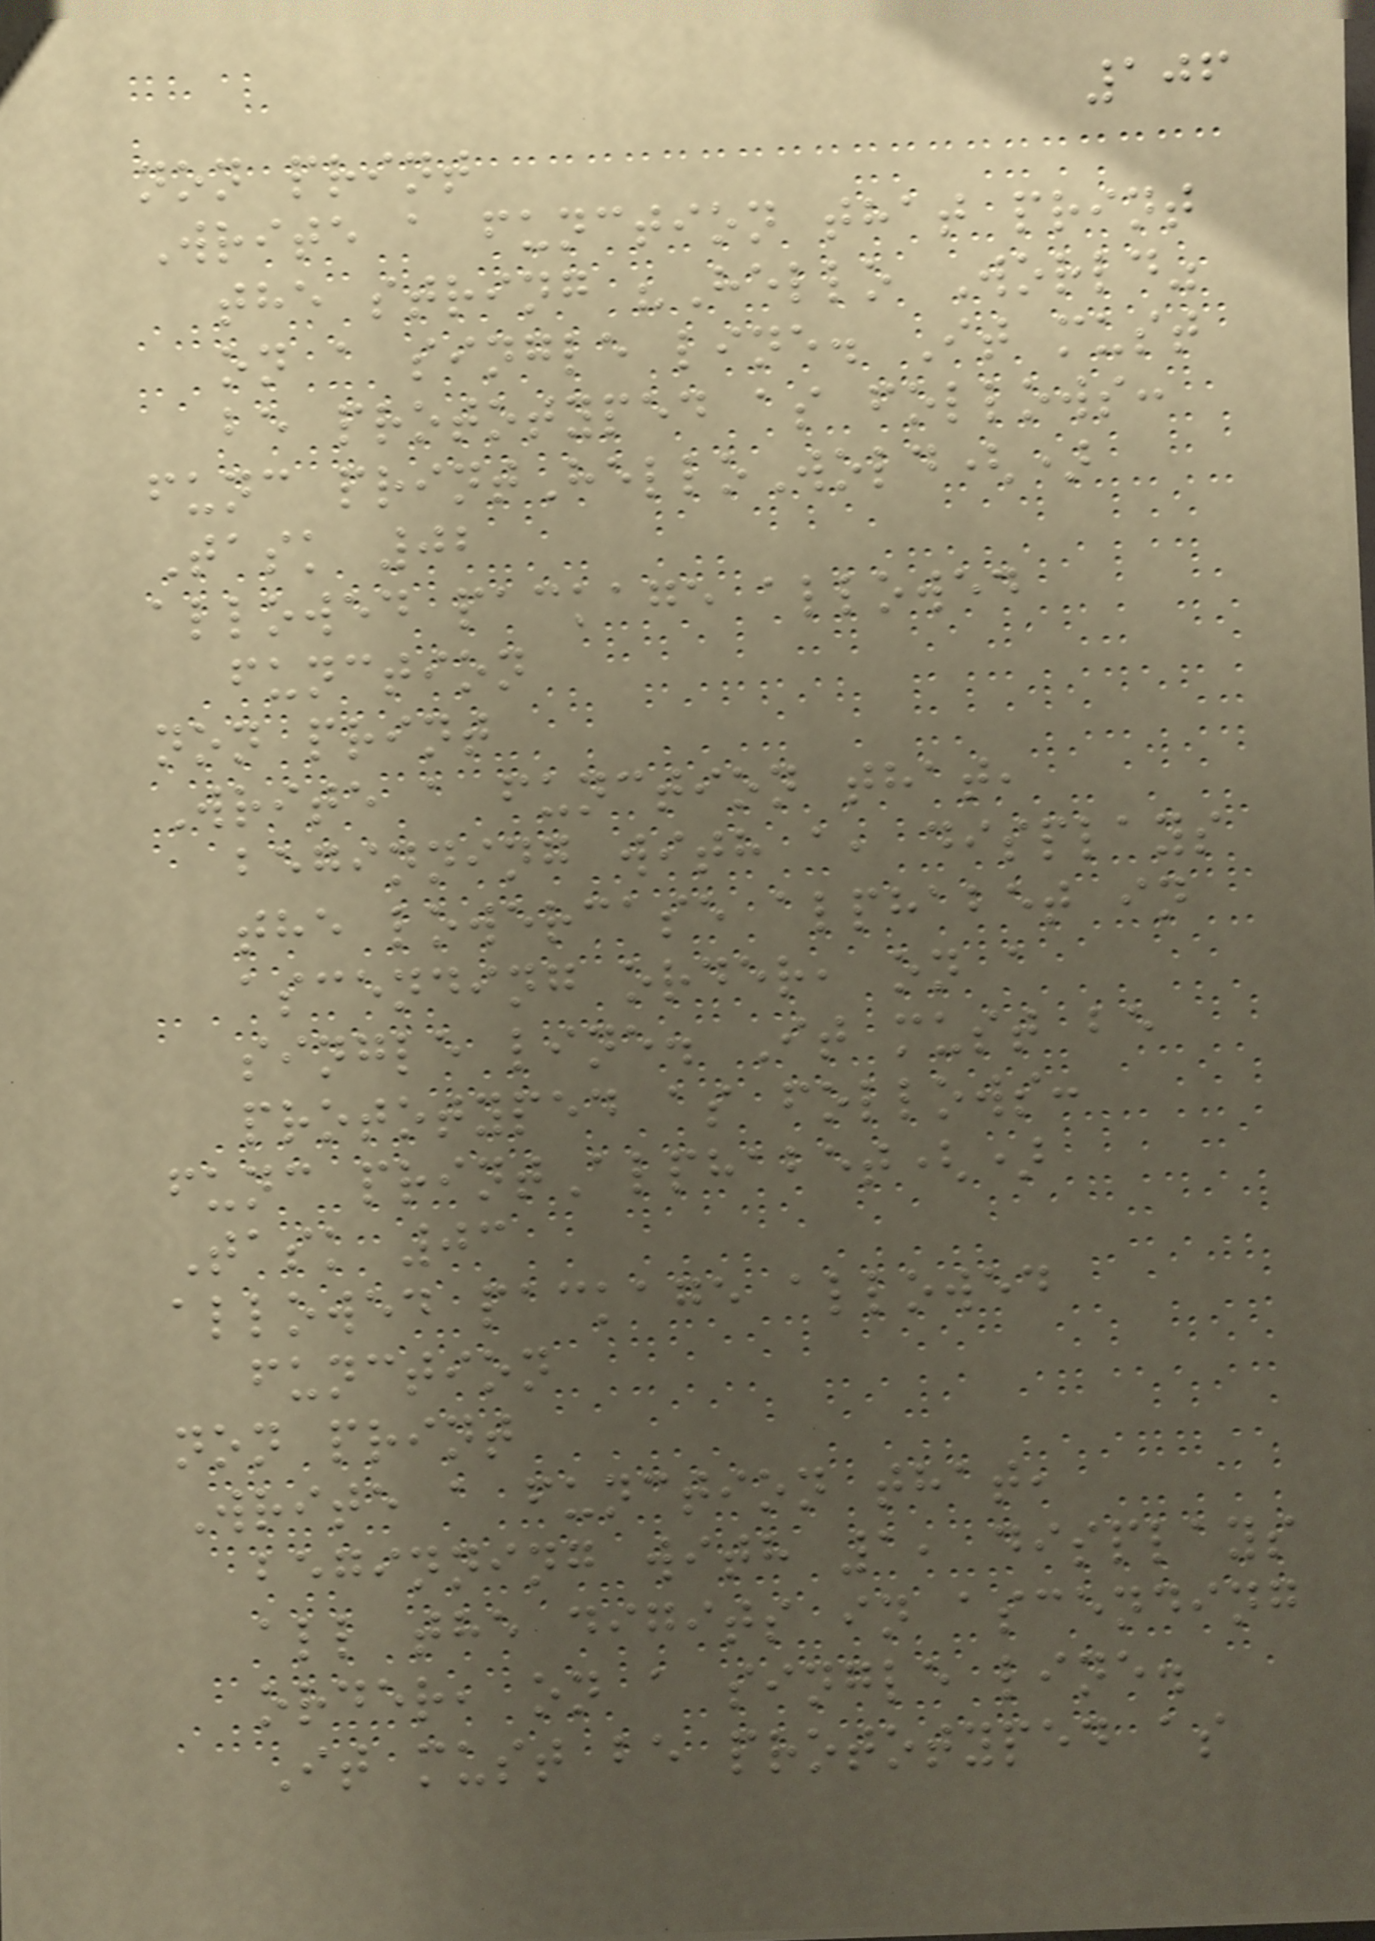106
non print
Write a function that print
the string "Hello World"
on a single line. It must
be prototyped as follows:
func printHelloWold()
Task 02
allowed package allowed
function
non print
Write a function that,
beginning with a, displays
the lowercase alphabet in
ascending order, on a
single line. It must be
prototyped as follows:
func printAlphabet()
Task 03
allowed package allowed
function
non print
Write a function that,
beginning with 1, displays
all the digits in ascending
order, on a single line.
It must be prototyped as
